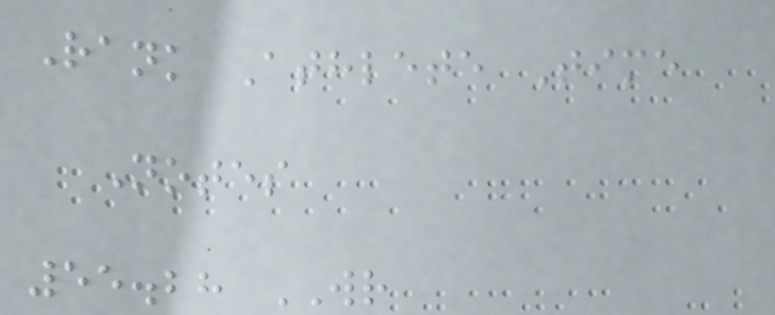Rank Athlete Time
Notes
55.28 WR
